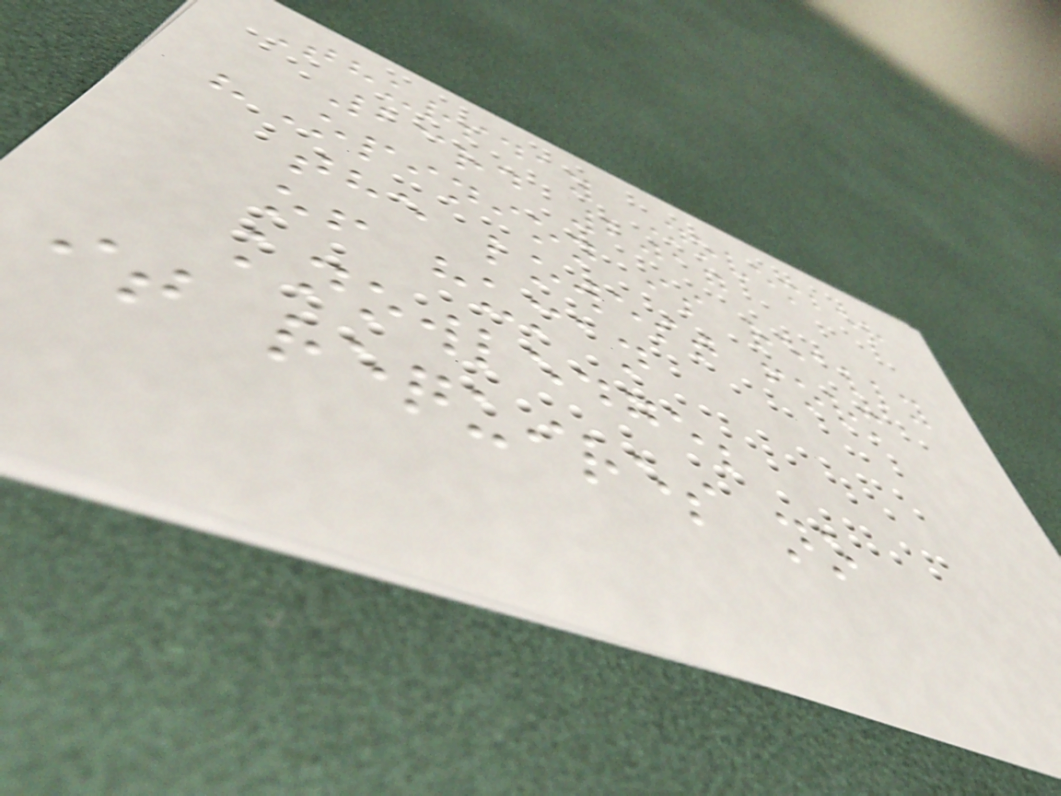Thursday November
23rd 2017
"Opinion is really
the lowest form
of human
knowledge;
it requires no
